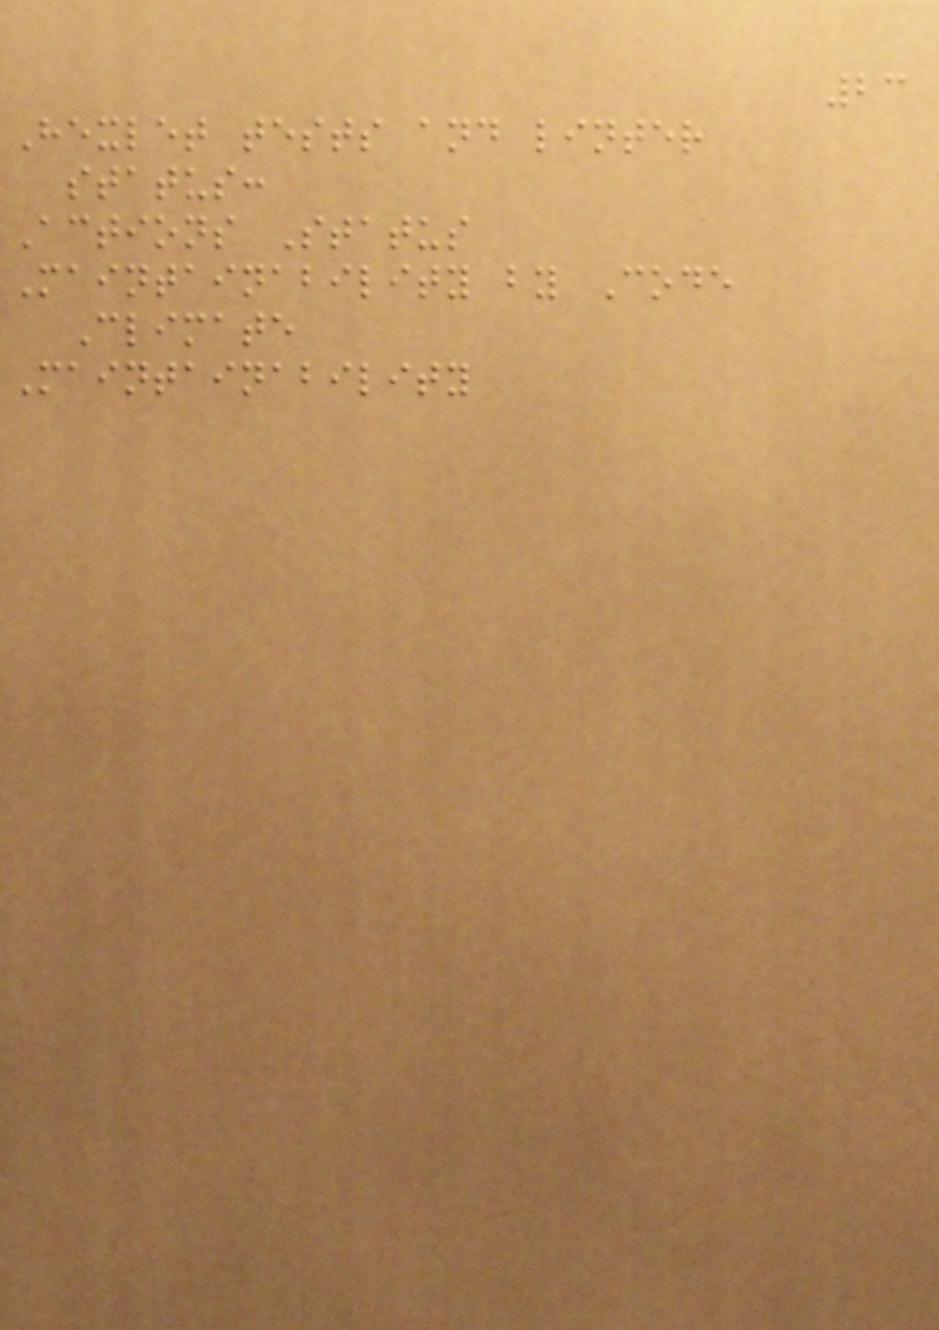23
Hexlet tests and linter
status:
Actions Status
Maintainability by Code
Climate
Maintainability
